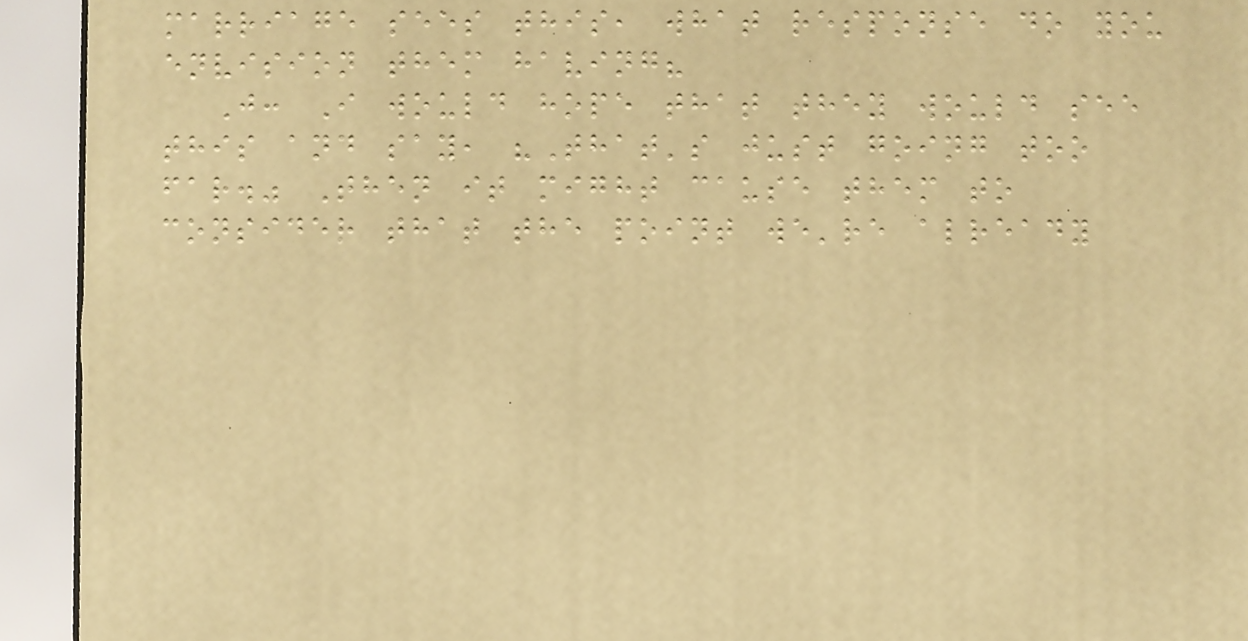marriage sees this, what response do you
envision them having?
J: I would hope that they would see
this and say, "That's just going too
far." Then it might cause them to
consider that the point we're already
